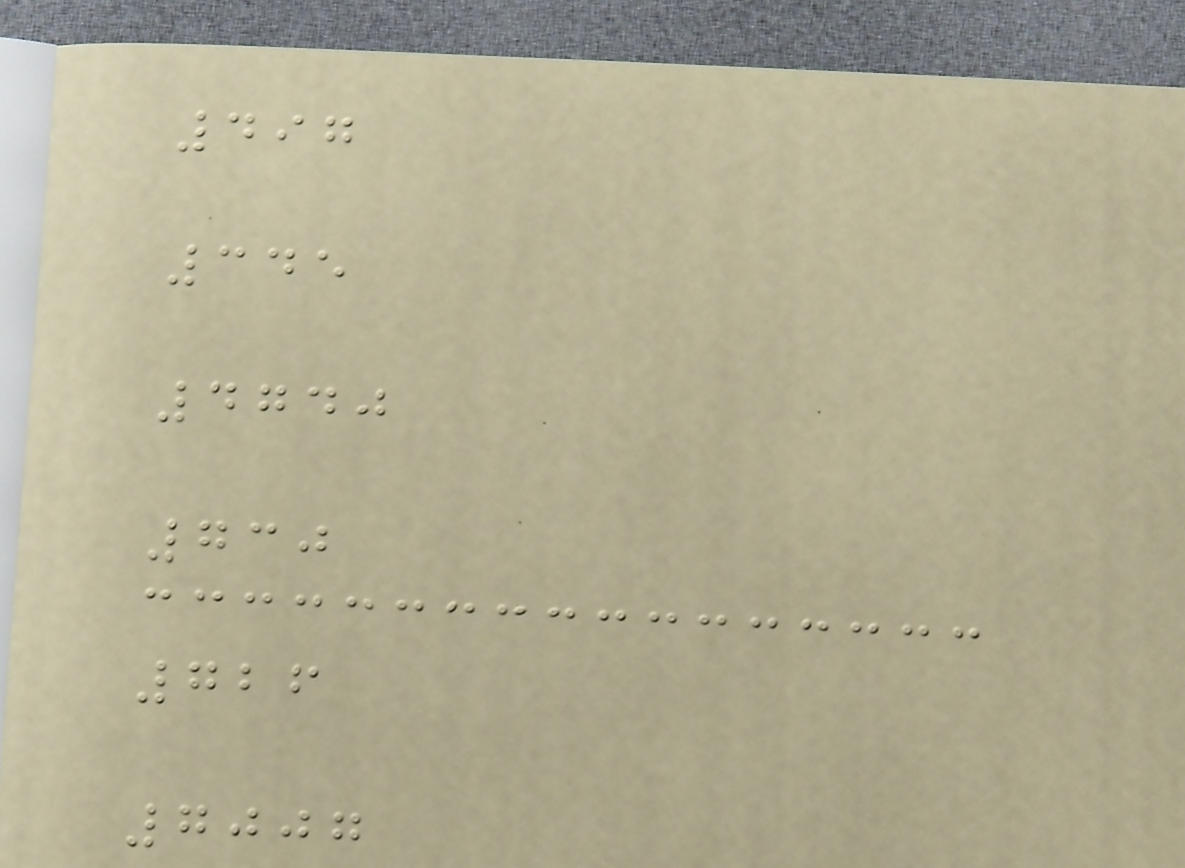497
345
4740
730
726
7007
